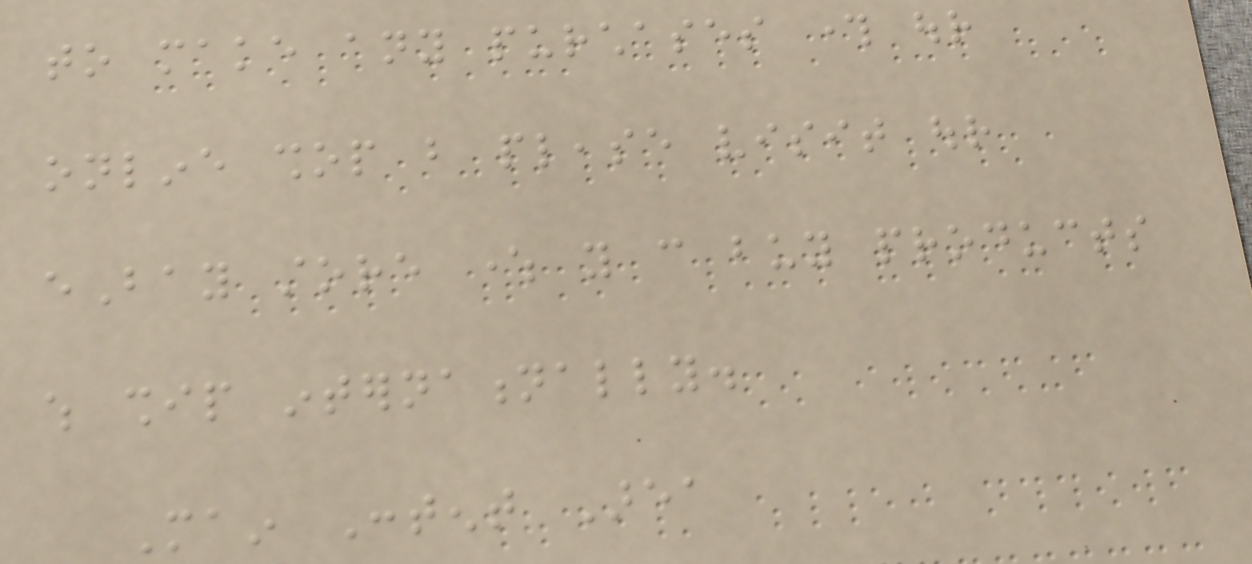to make any purchases through our
online shop but please visit our
eBay store where you can buy products
which ship internationally.
Main Content Area
